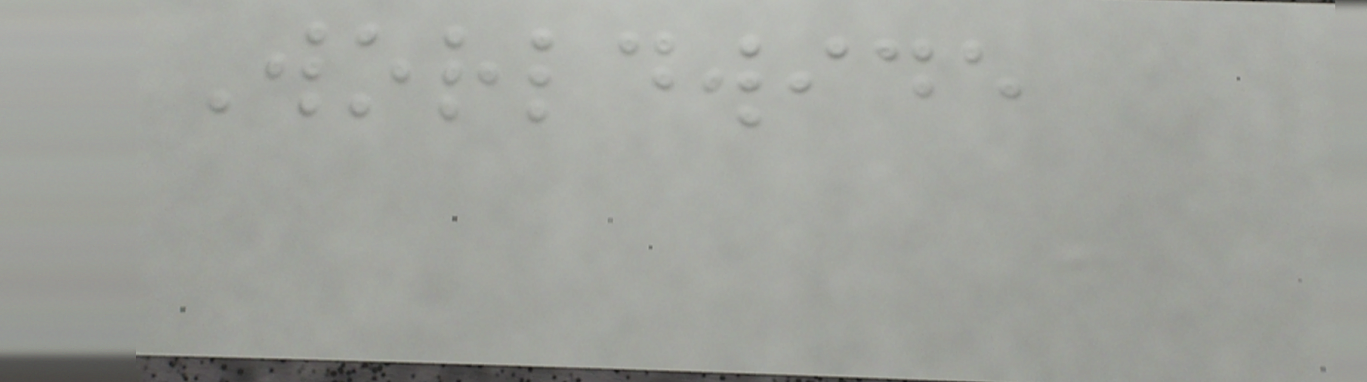Worldwide
